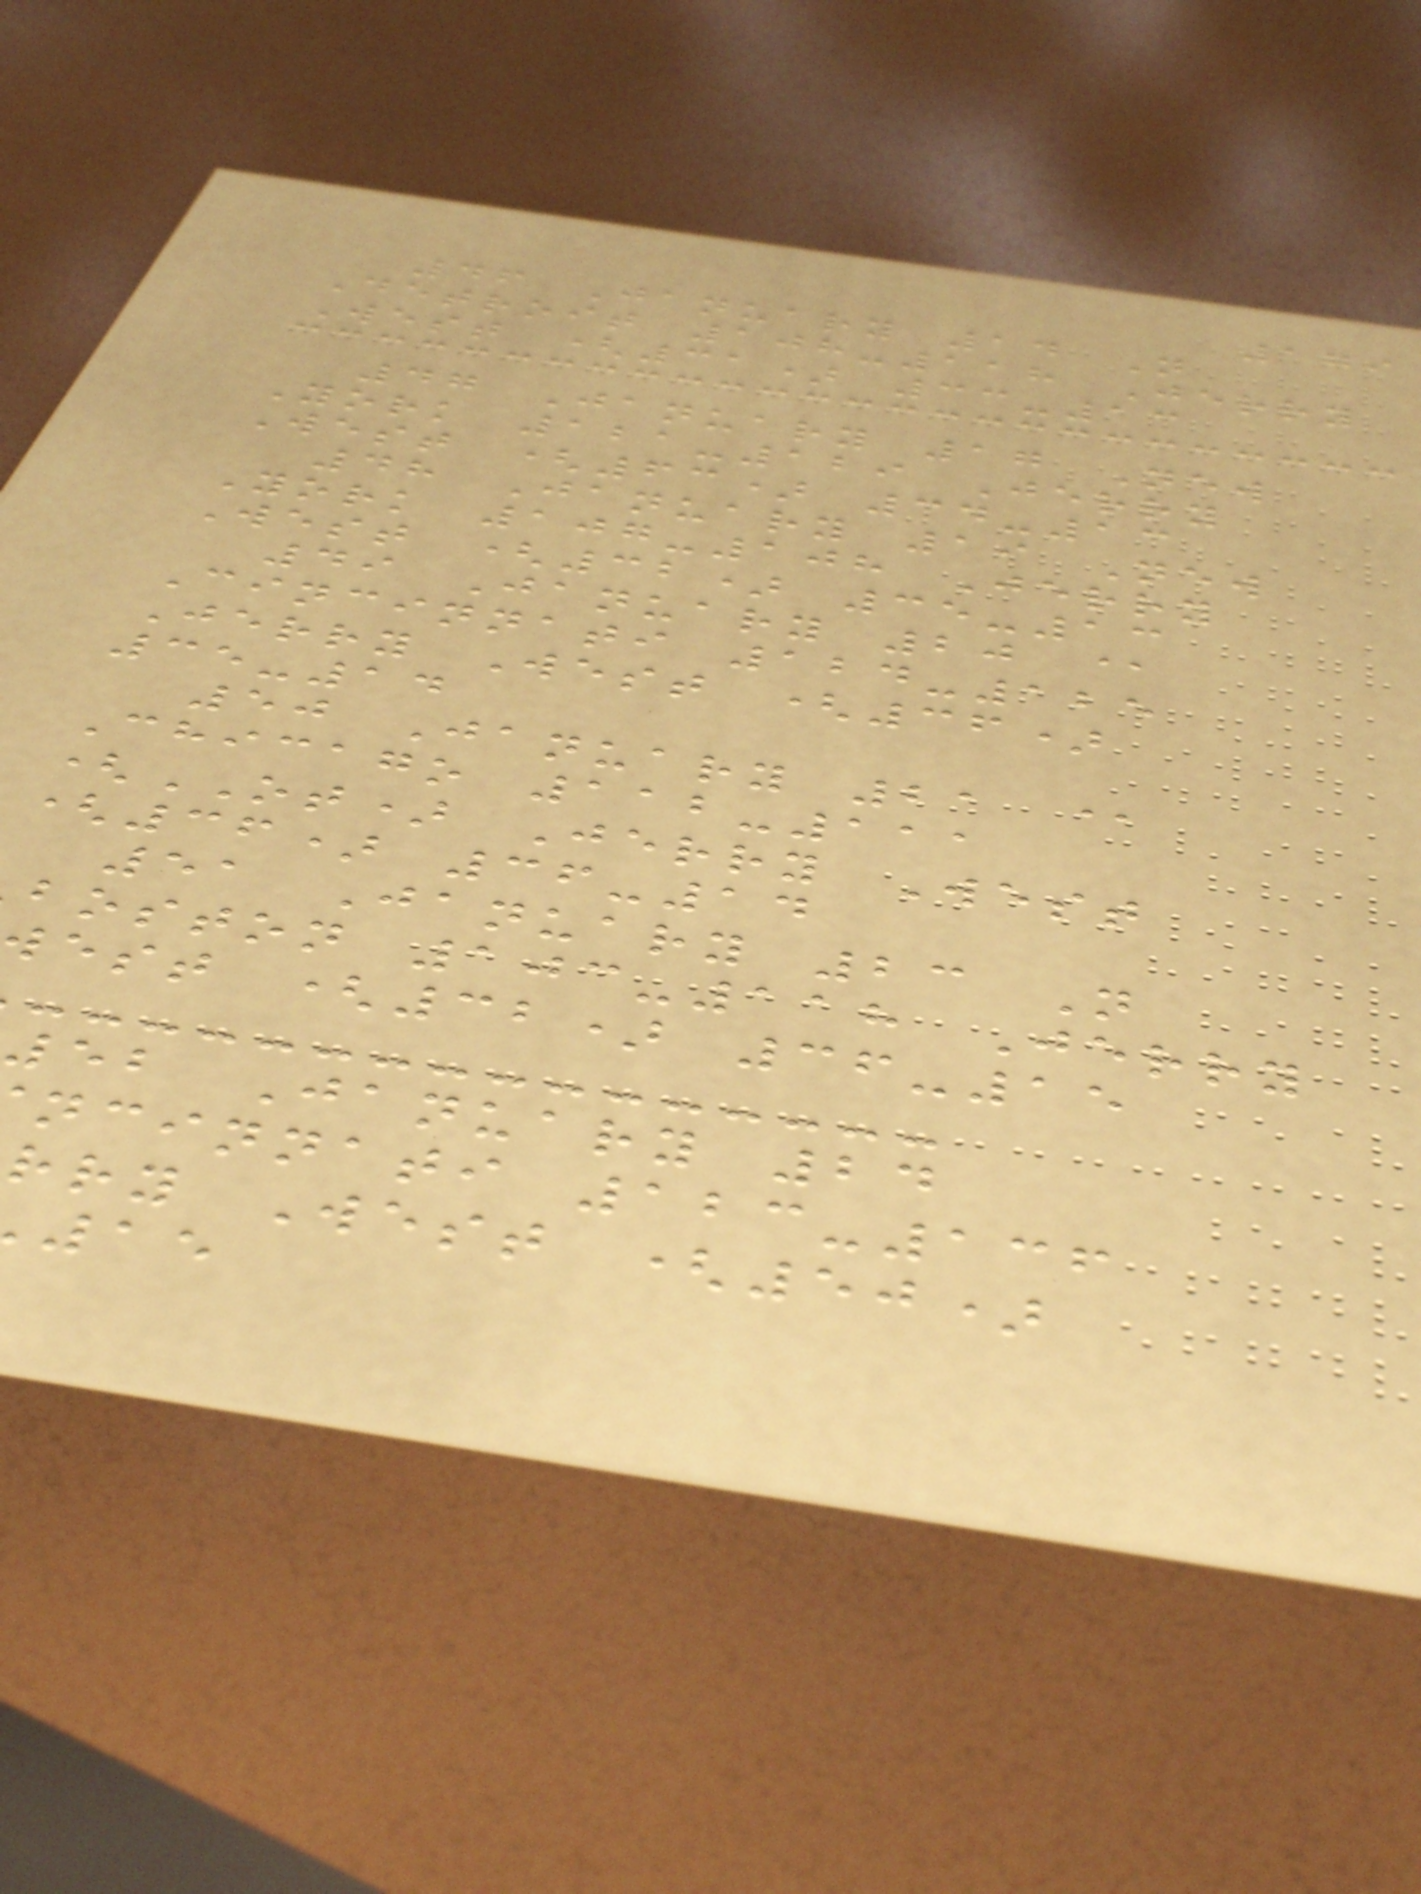179
46 January 14 N
Detroit 108-118 Jerry
West (31) 33-13
47 January 17 New
York 121-129 Jerry
West (63) 34-13
48 January 19 New
York 107-108 Jerry
West (32) 35-13
49 January 20 @
Cincinnati 124-125
Jerry West (36)
35-14
50 January 21 @
Chicago 112-111
(OT) Jerry West
(36) 36-14
51 January 23 N
boston 103-118 Jerry
est (32) 36-15
52 January 24
ncinnati 123-136
rry West (50)
